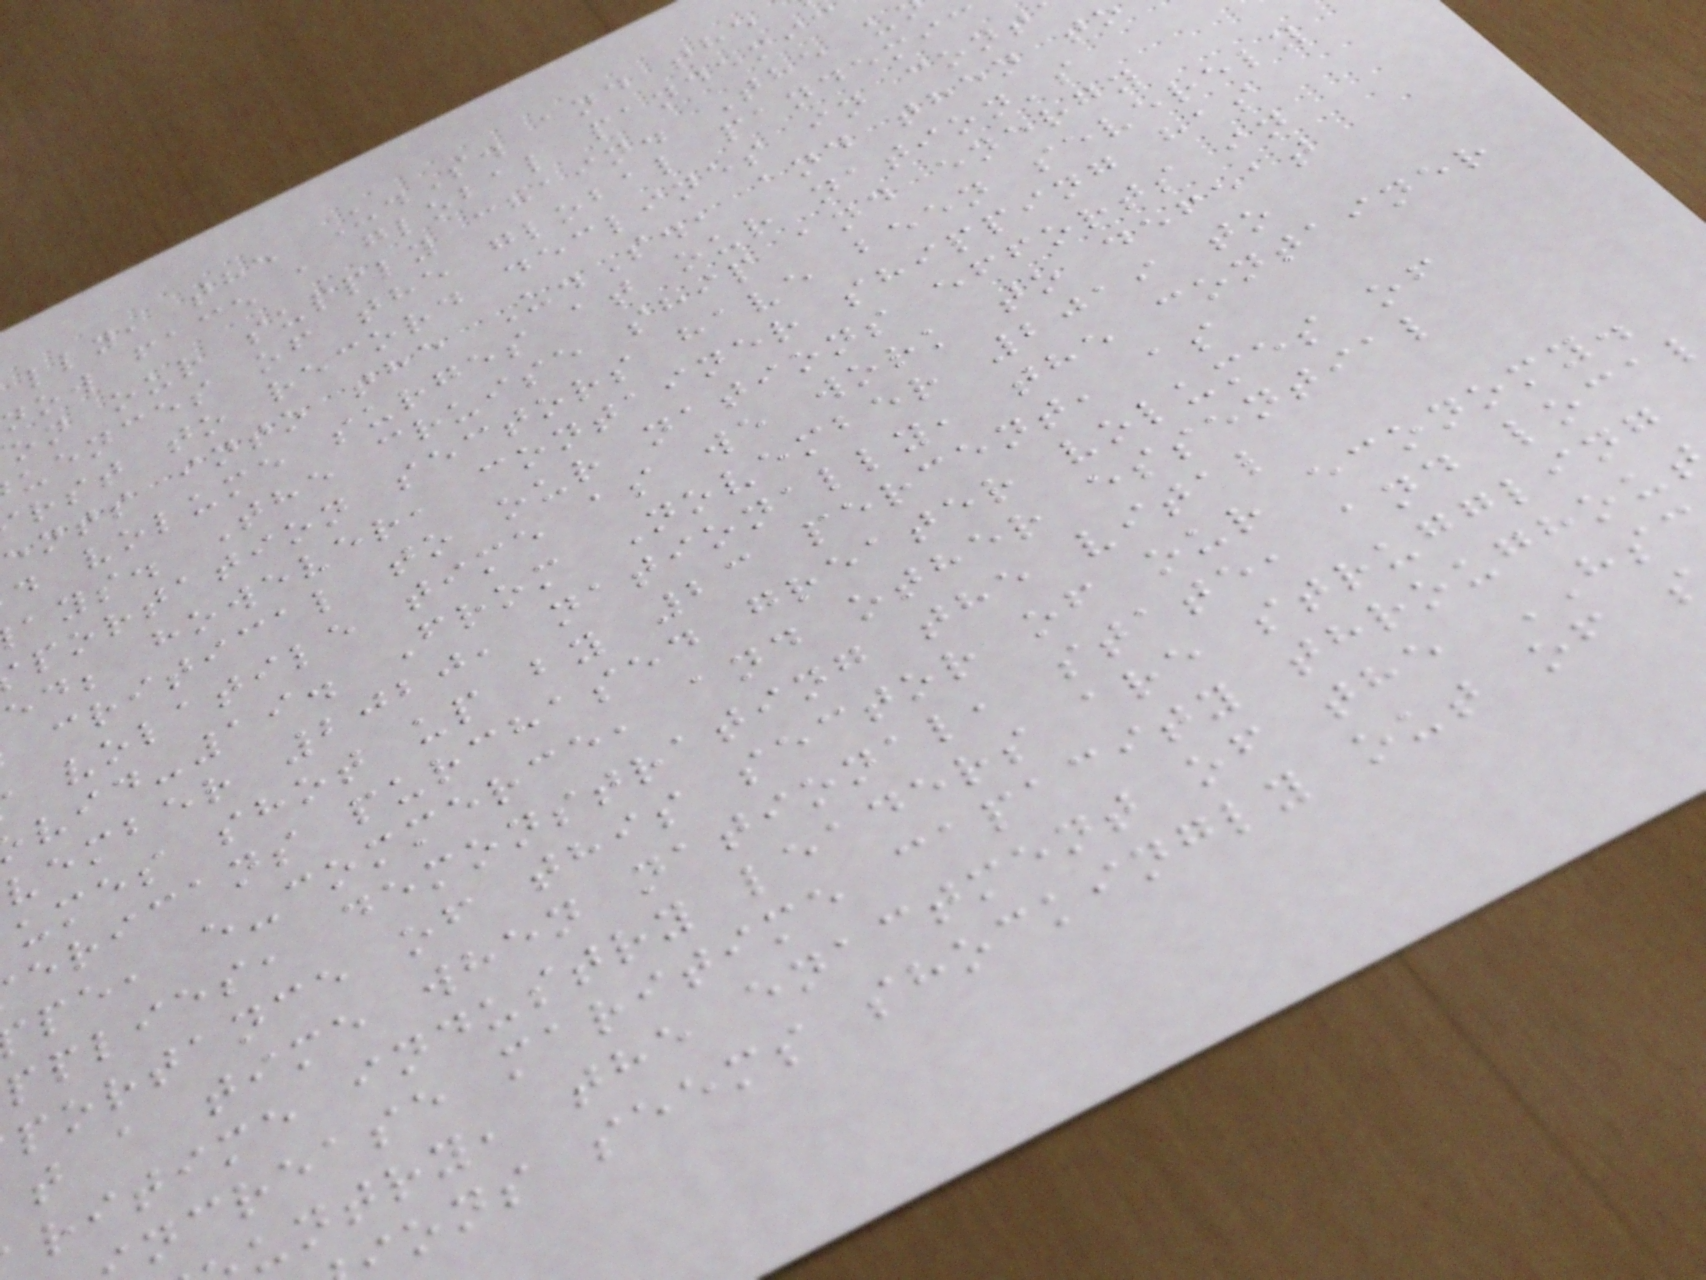lly, the U.S. and the
now face a global pandemic
on our supply chain. The u
uences of the global pandemic
rst to record declines in cont
ents into the U.S., and then to
d volume surges at our nation's
ays. The cruise ship and energy
portation sectors have been severely
ed; however, container shipping has
critical to our nations efforts in
volatile time as we work to defeat
vid-19. From November 2019 to
vember 2020, nationally, the container
umes shot up by 23 percent, as
ericans purchased greater volumes of
pe, e-commerce, and other essential
pplies, demonstrating the vital
portance of this sector of our economy.
t a time when national, state, and loca
ritime industry leaders are struggling
ncrease maritime capacity throughou
untry, the enactment of the HS
ons seems shockingly out of
